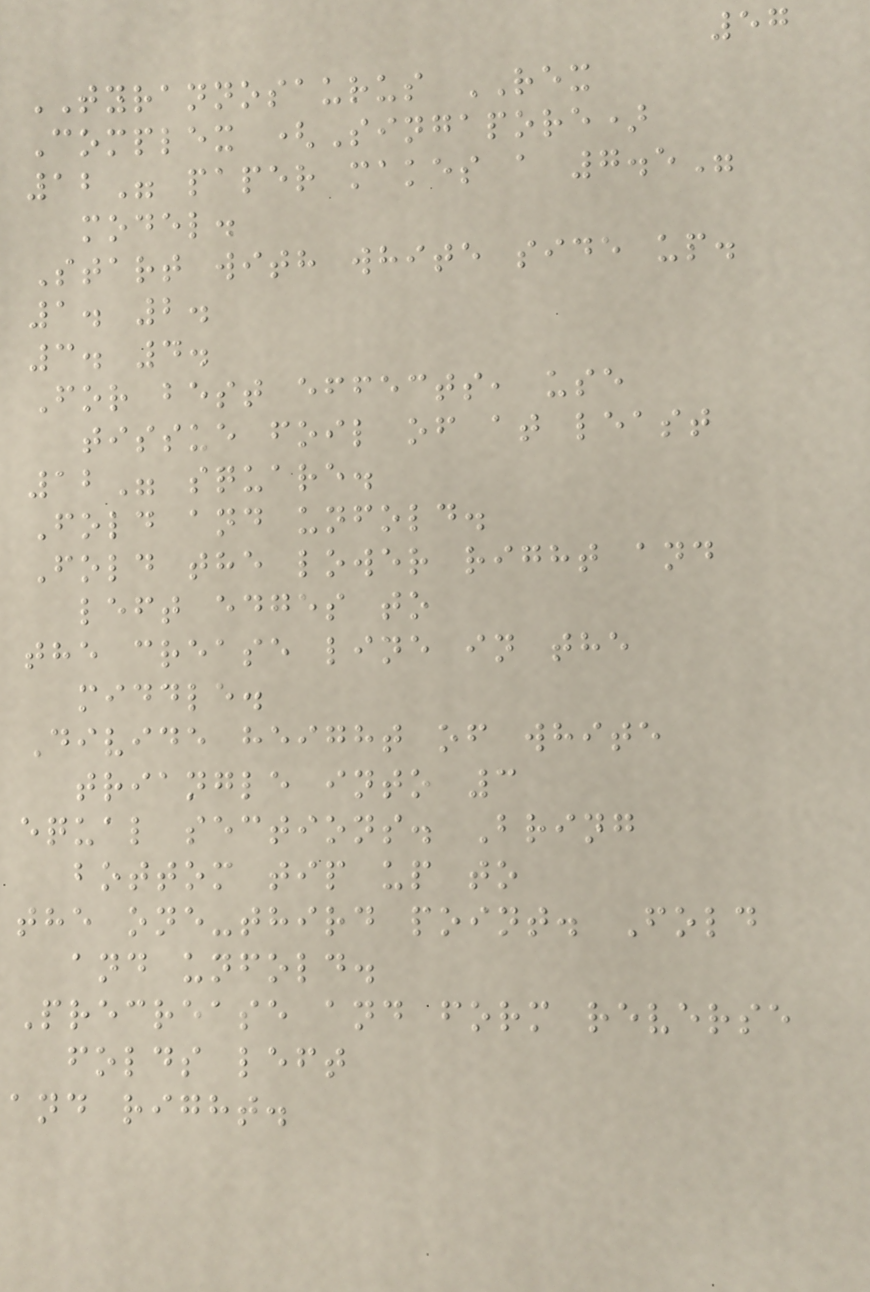57
TYRANNOSAURUS REX
Complex (Singapore)
12" paper makes a 7.5"
model.
Start with white side up.
1. 2.
3. 4.
For best effects, use
tissue foil of at least
12" square.
Fold and unfold.
Fold the lower right and
left edges to
the crease line in the
middle.
Divide height of white
triangle into 3
equal sections. Bring
bottom tip up to
the one-third point. Fold
and unfold.
Precrease and form reverse
folds left
and right.
